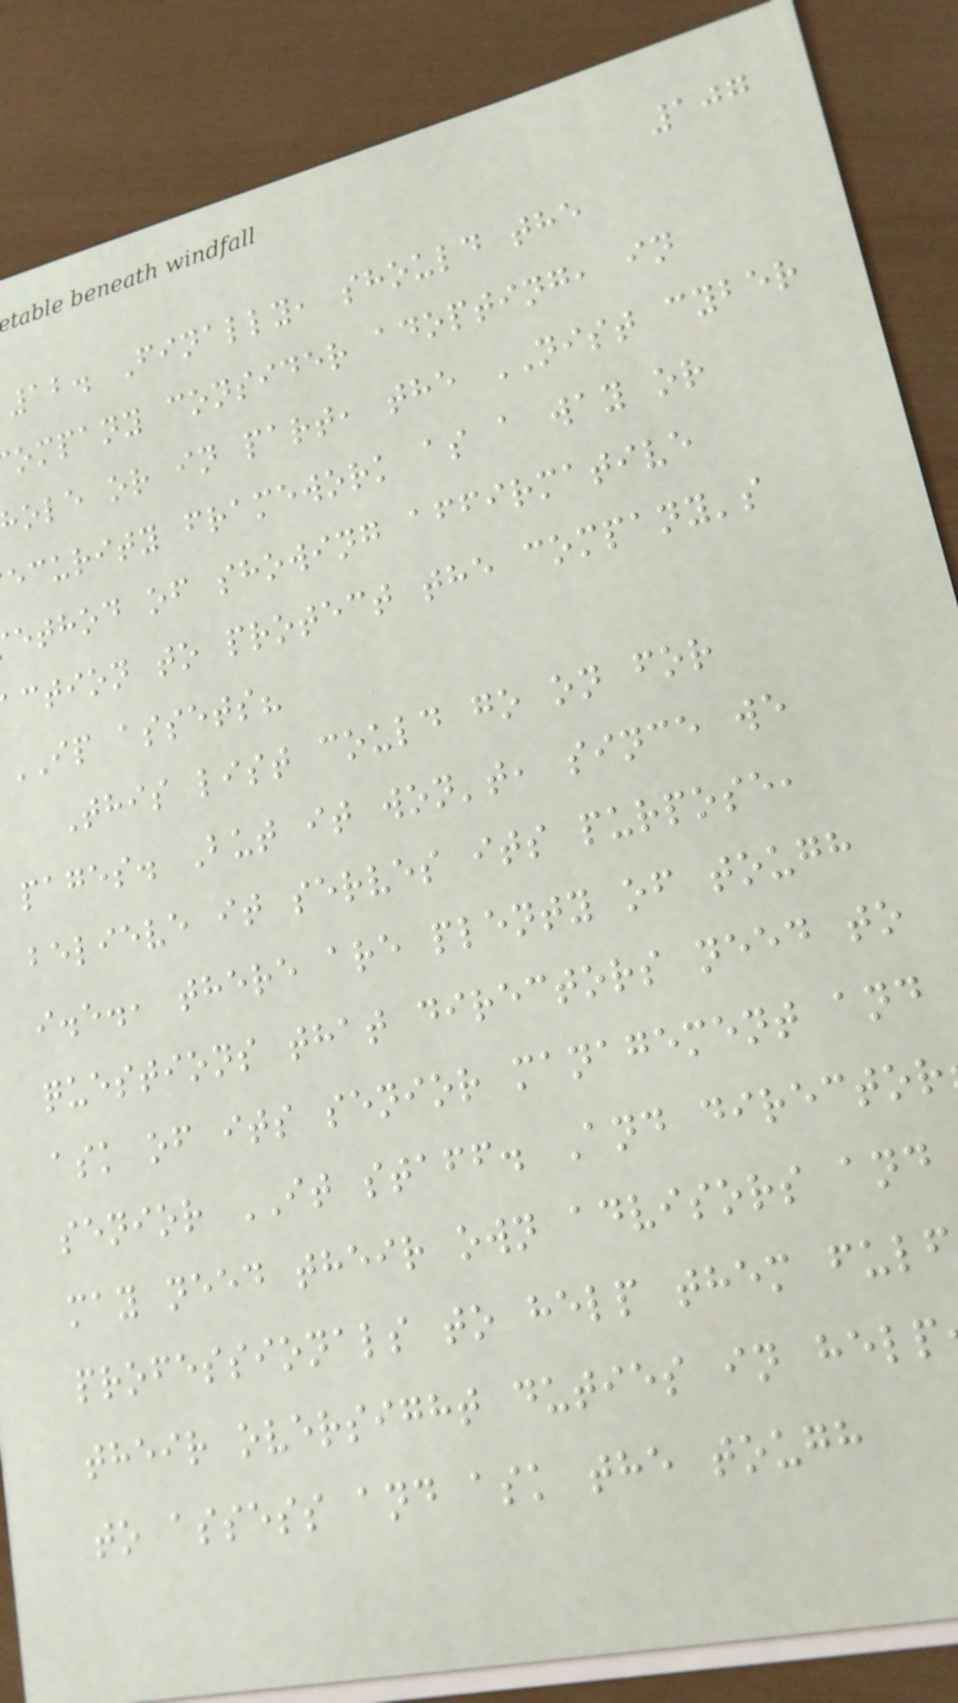107
12. Finally, should the
ompany consider adopting, in
hole or in part, the NIST cyber
ecurity framework as a way or
ethod of showing affirmative
ction to protect the company's
IP assets?
This list could go on for
pages. But it won't, since we
believe it serves its purpose,
i.e., there are plenty of tough
questions that directors need to
ask of its senior management and
senior IT staff. And director
may need their own advisors and
professionals to help them fulf
their oversight duties in help
to assess and ask the tough
